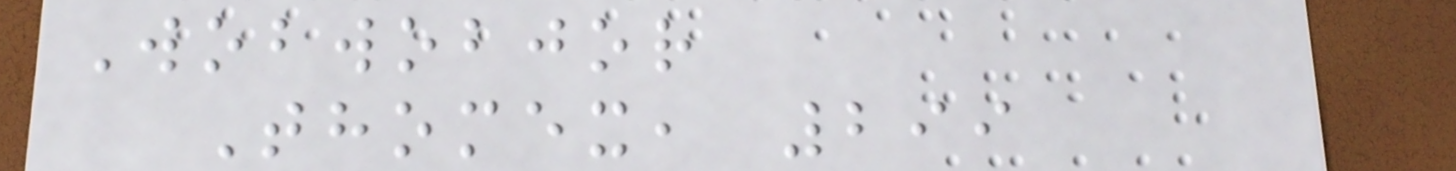Wobwobjor
Thomex, 299
